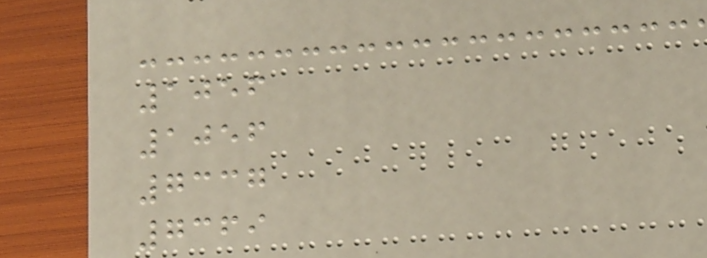1056
1056
7337
7369
